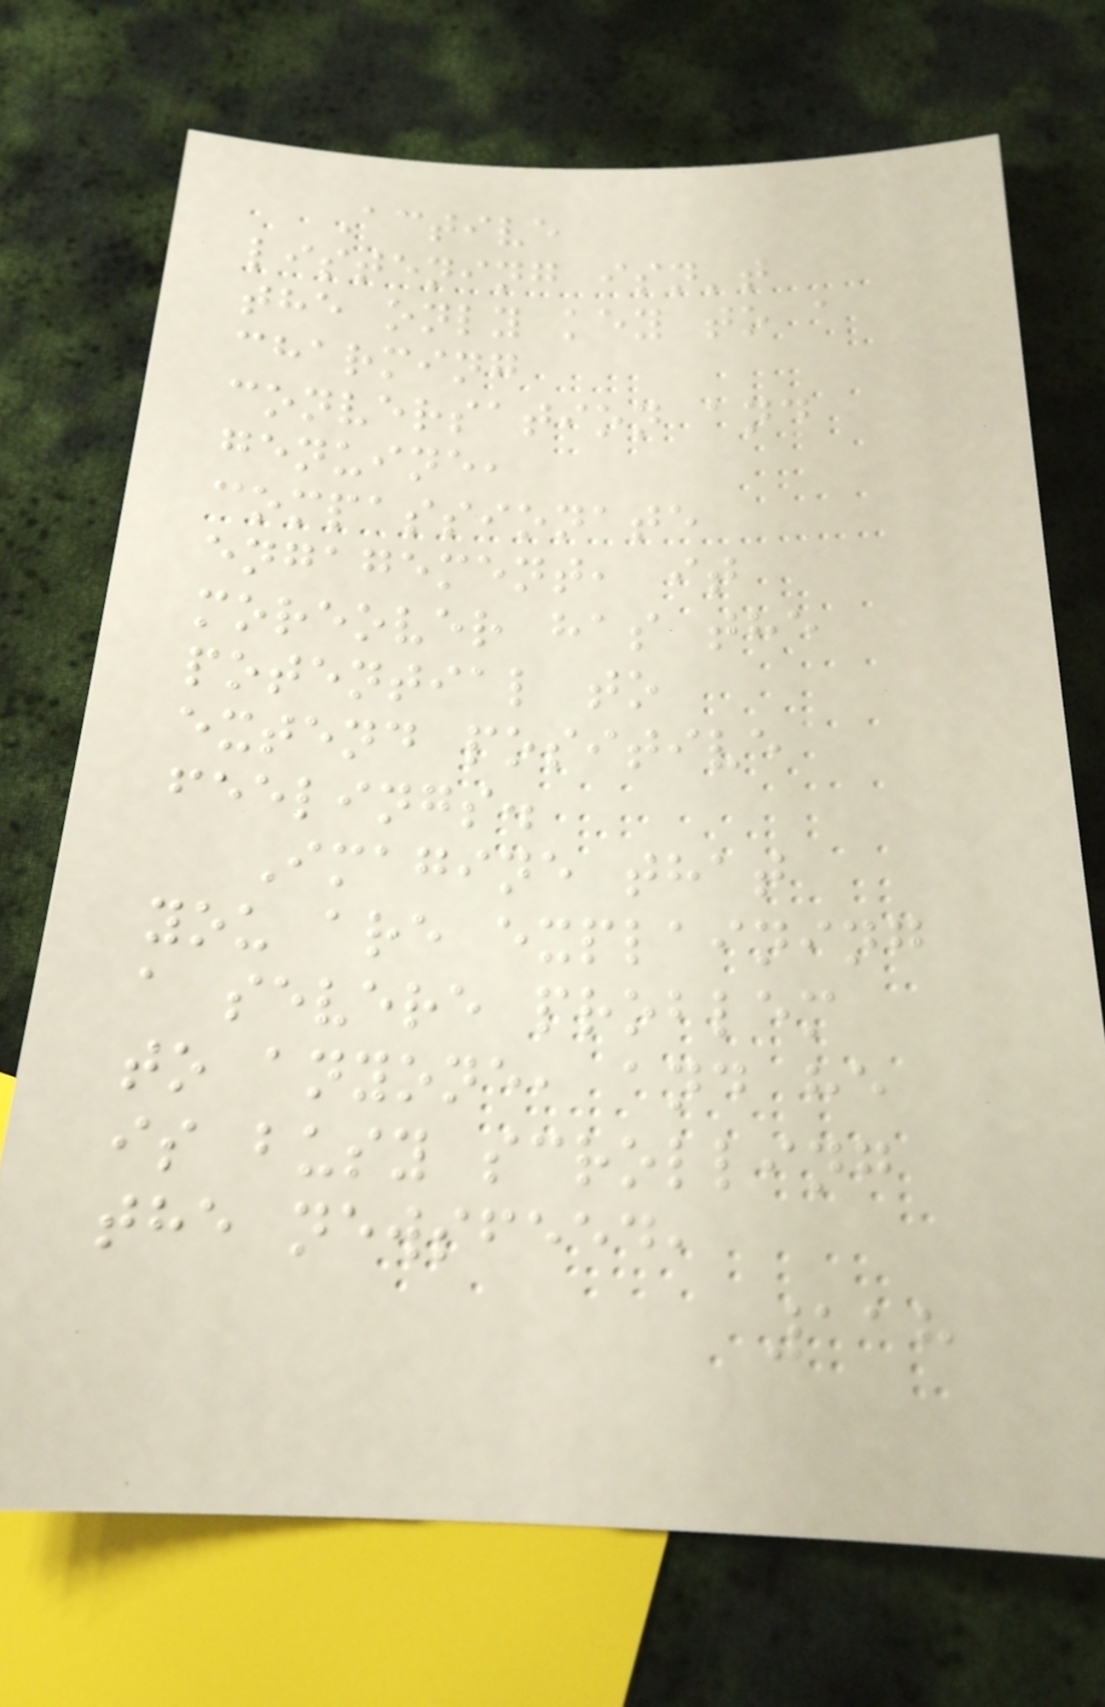Active
listening isn't
the only key to a
charming
conversation and
genuine,
compassionate
engagement, it
moreover has the
potential to
extend positive
feelings.
Imagine that
you are explaining
a severe problem
to anyone, and he
is busy scrolling
the newsfeed,
118
